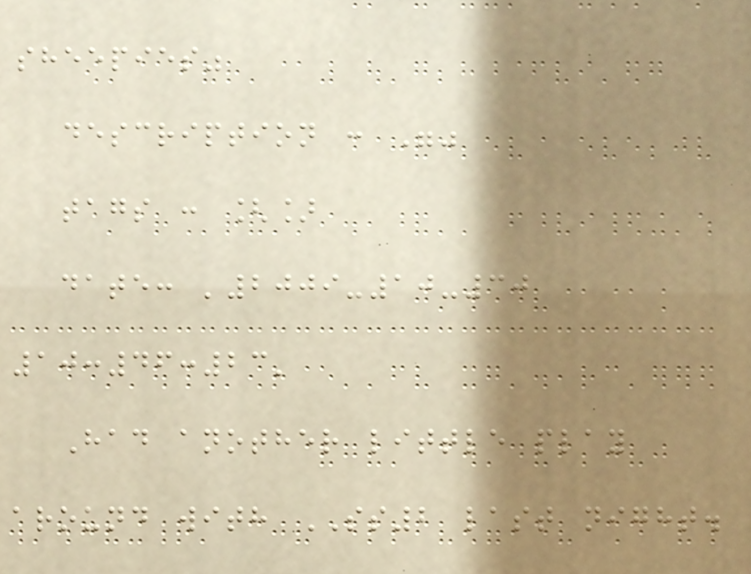sheepies"
description : ""
tags : []
date: '2009-10-30
10:46:23'
Had another little play
around with SS2 last night.
